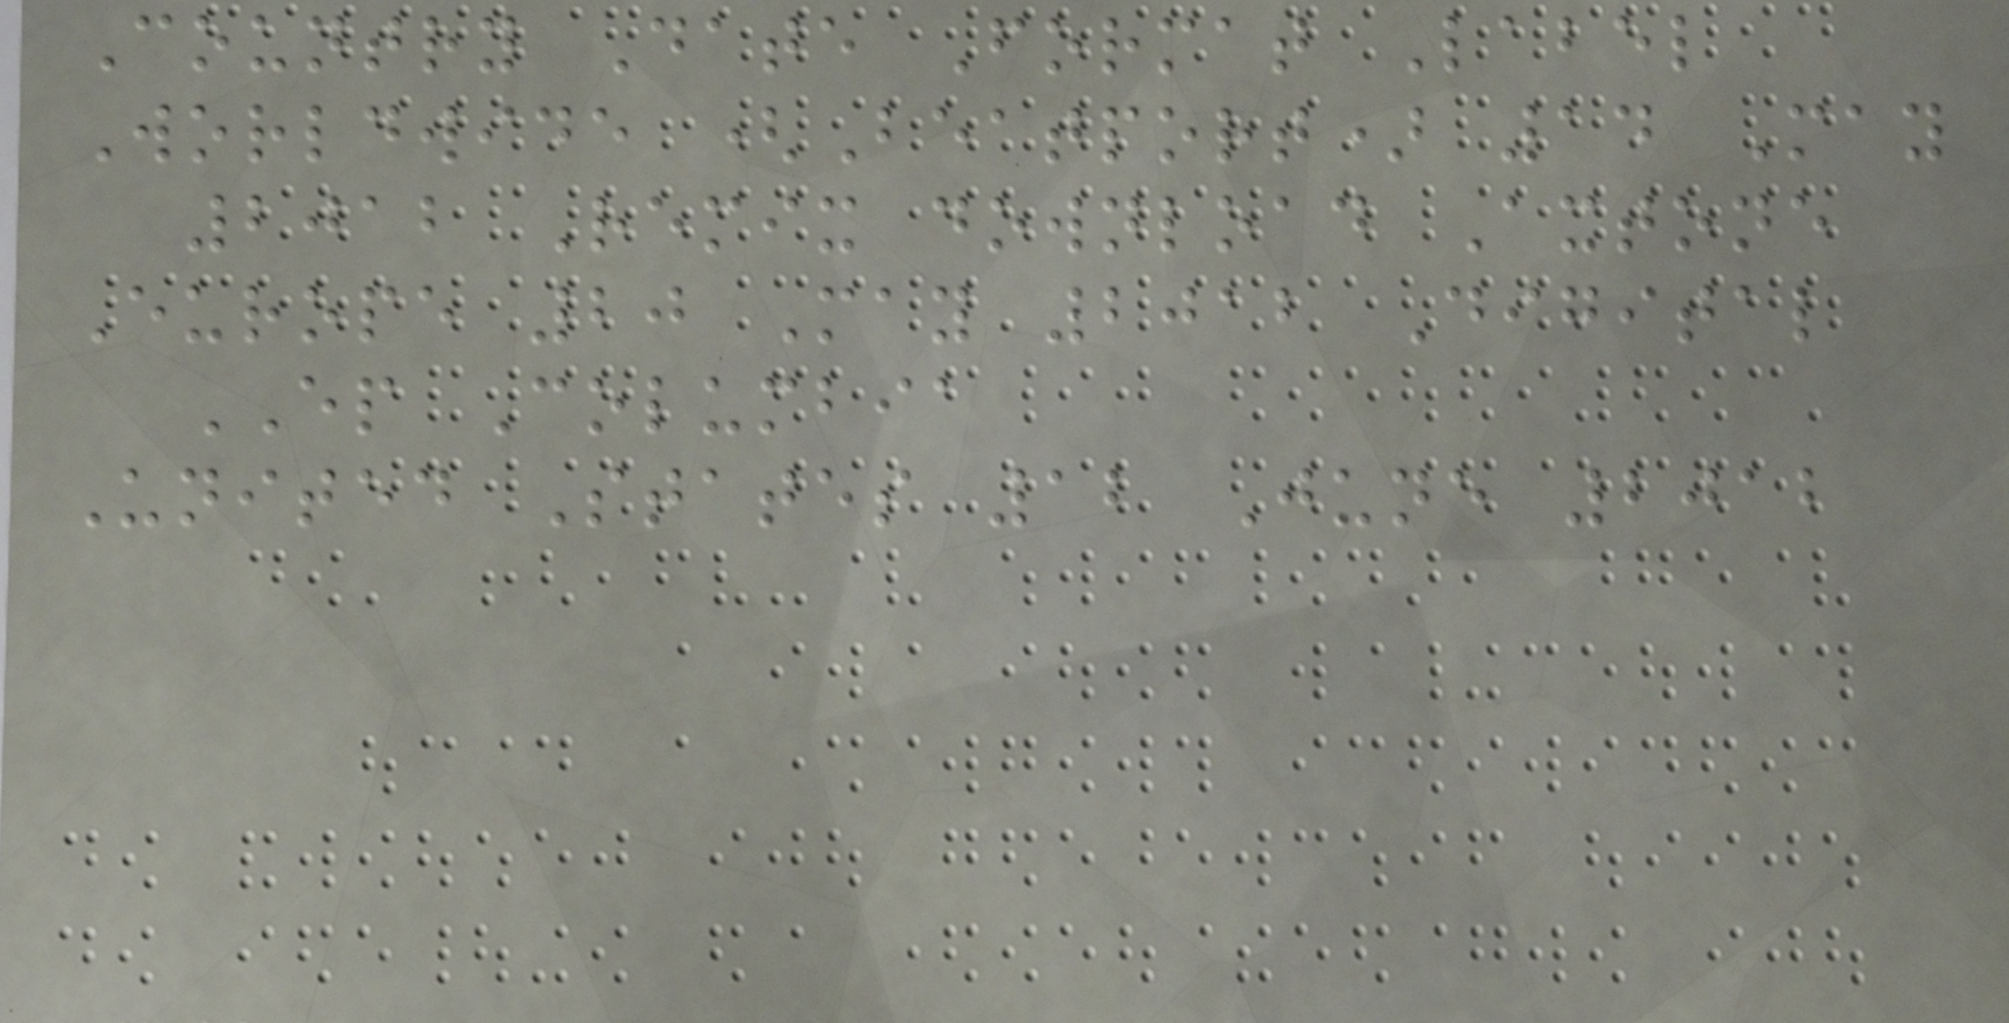Country Date Format Label
Worldwide (Beatport) 14 May
2012 Remix download Axtone
Europe 20 May 2012 Digital
EP Columbia
United States 12 June 2012
